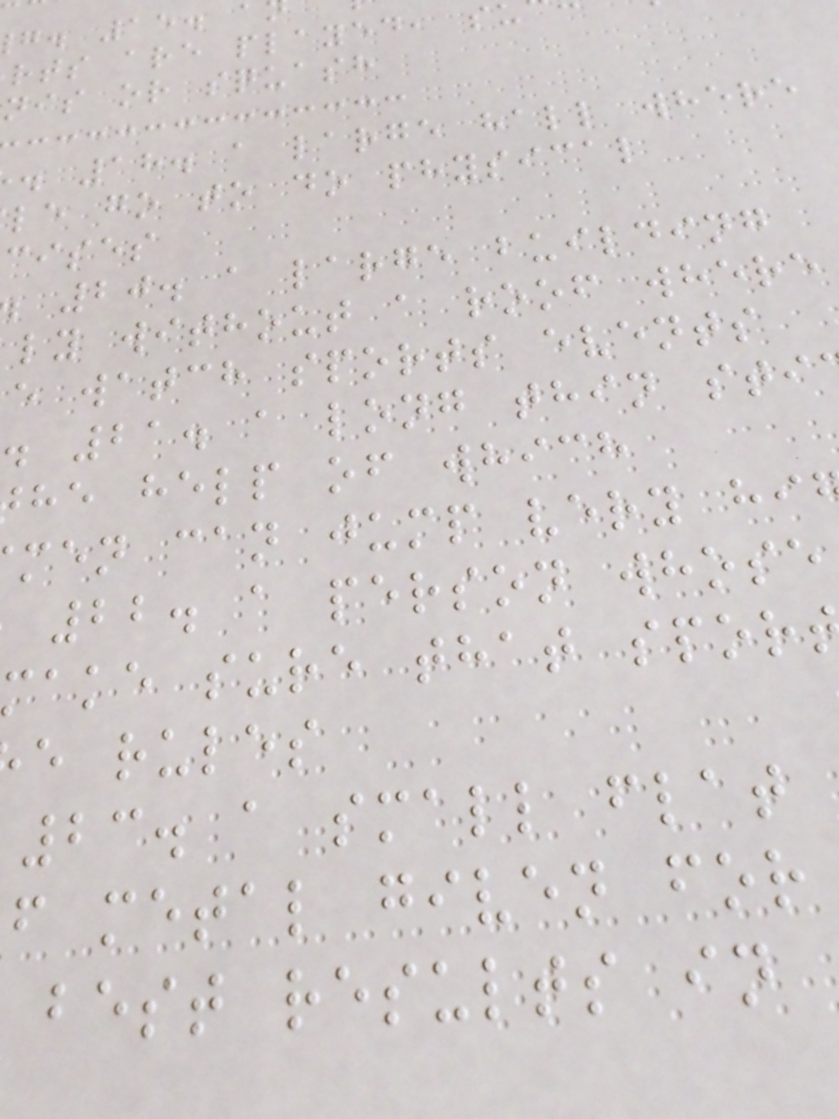g. 15.
rts are played, s
nis or squash
. 18. a large hall where
le go to do physical
cises
20. a large building
ly without a roof where
e watch sports events
. 21. a long thin sti
he help of which
men can jump very hi
22. a person whose
make sure that spor
e rules
23. a small flat
f metal given for
best results in
